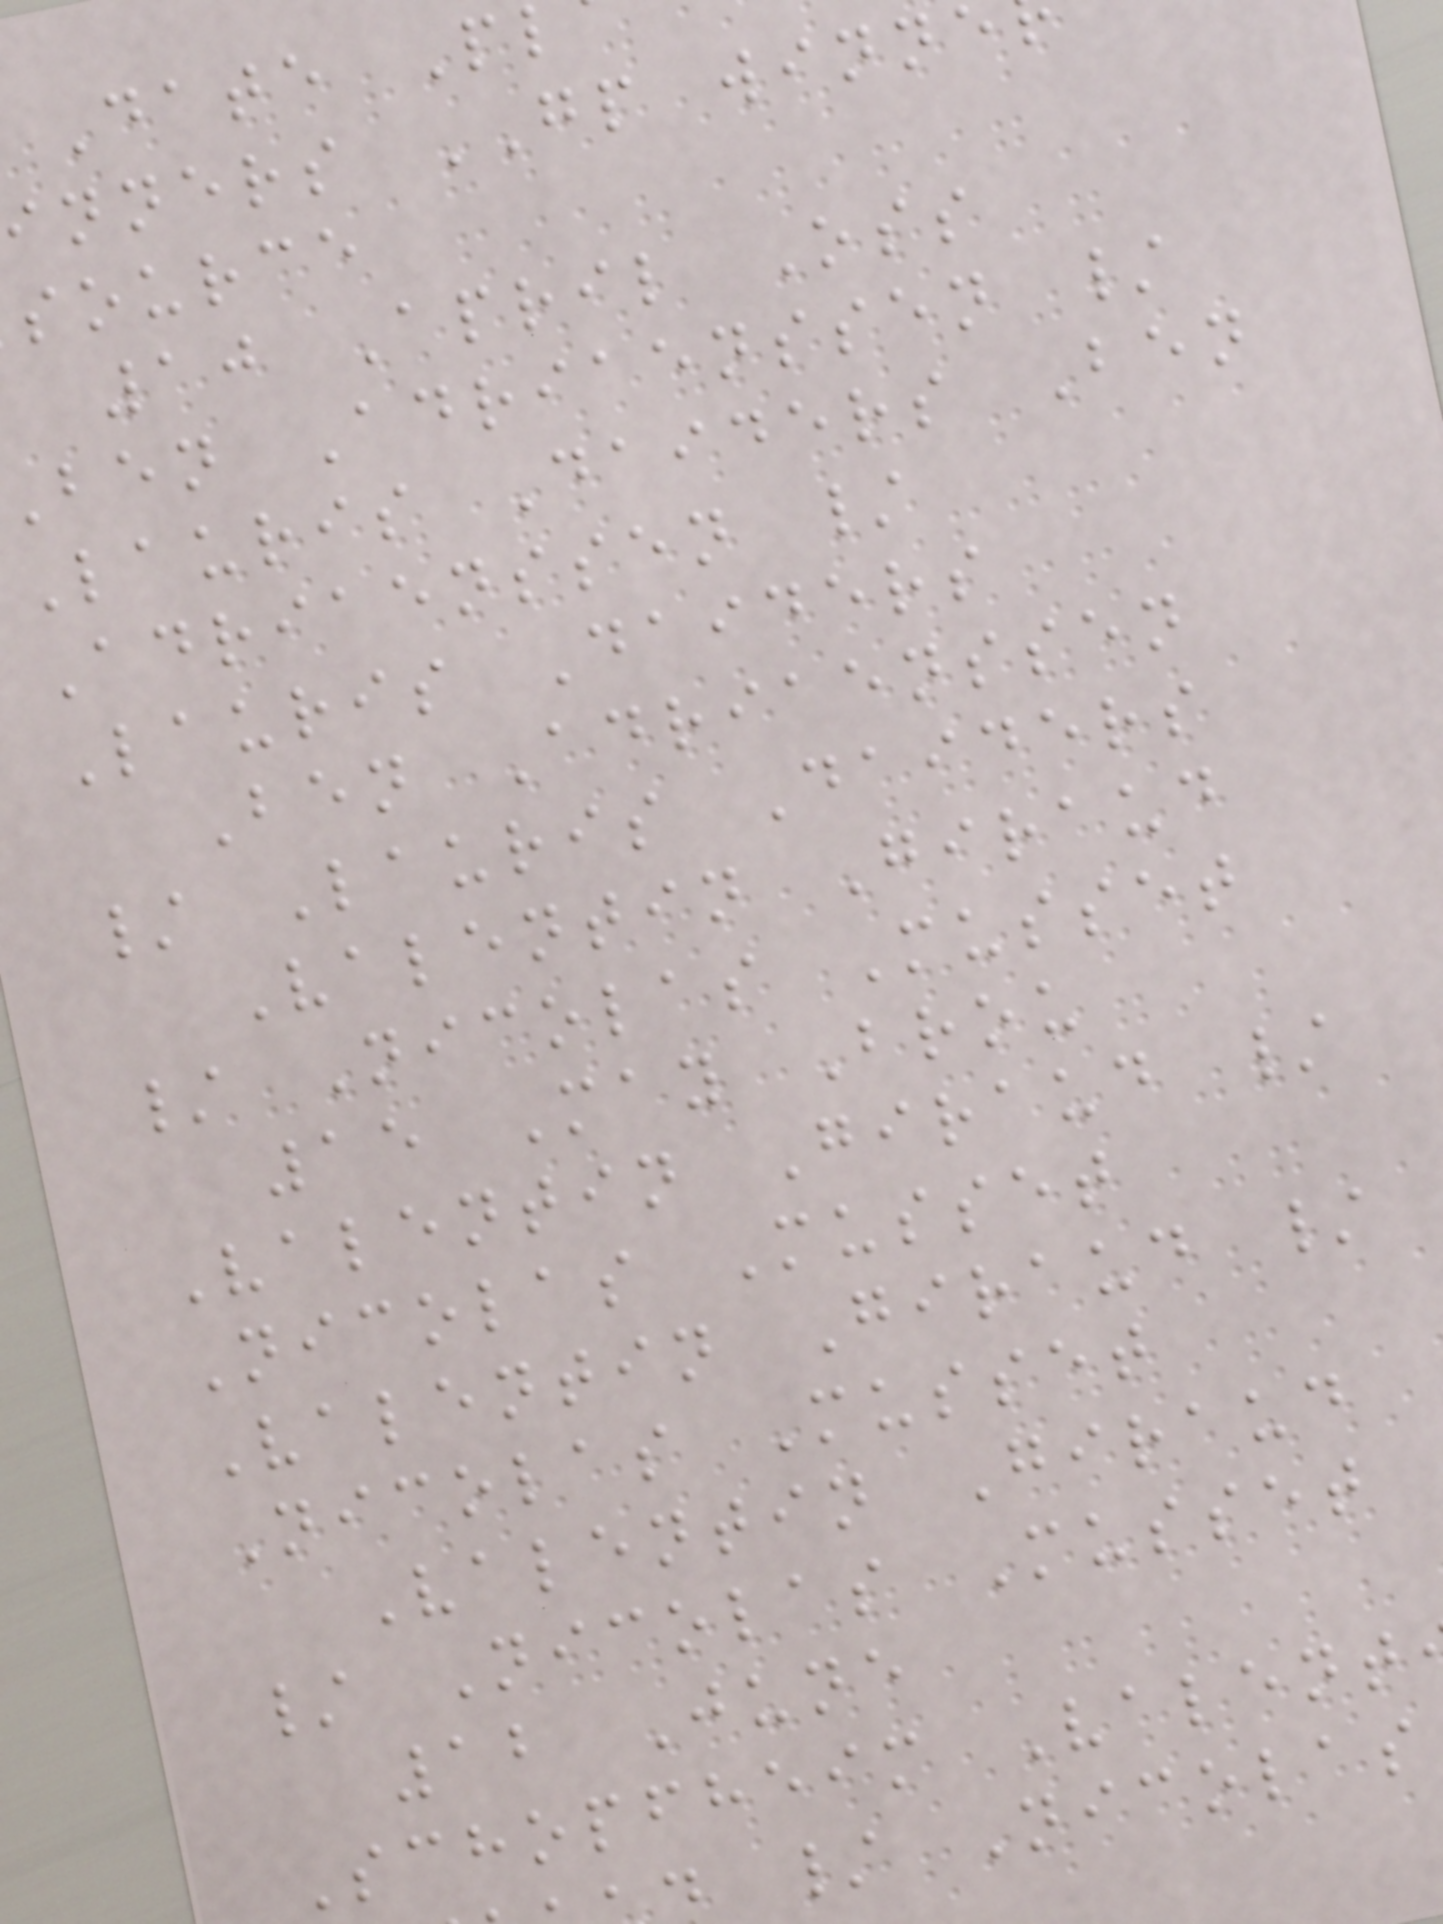Date P
inners GP winn
source
10 April Oss
ben Adriaenssen /
Lauris Daiders Ben
Adriaenssen /
Lauris Daiders
Ben Adriaenssen
/ Lauris Daiders
Valentin Giraud
/ Nicolas Musset
15 May Brou
Valentin Giraud /
Nicolas Musset
Valentin Giraud /
Nicolas Musset
Valentin Giraud
/ Nicolas Musset
12 June
Schopfheim Valent
/ Nicolas
